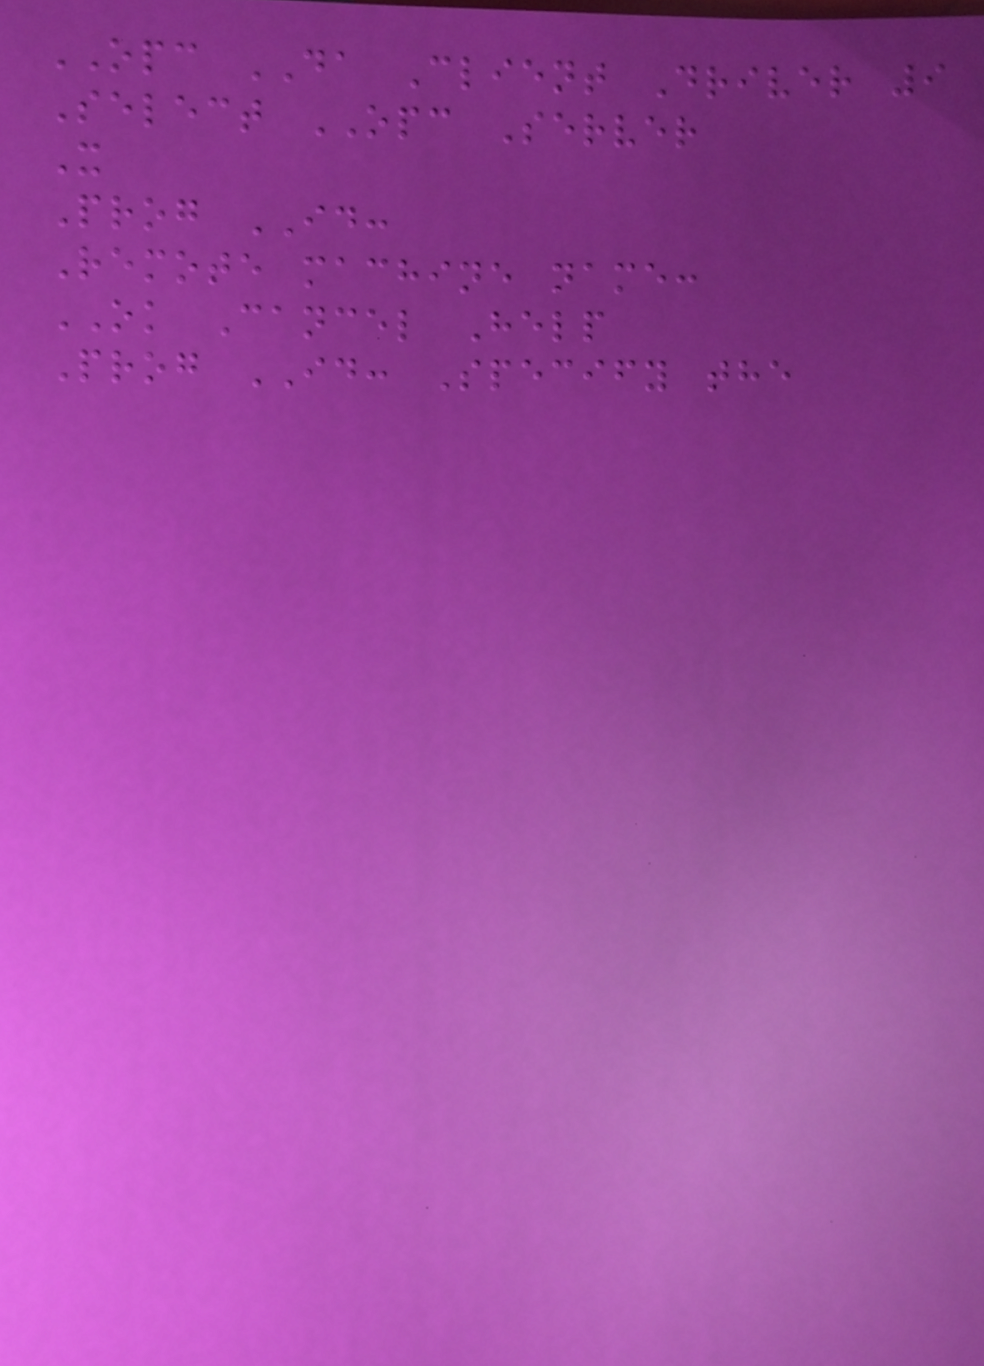OPC DA Client Driver 9
Select OPC Server
X
Prog ID:
Remote machine name:
OK Cancel Help
Prog ID: Specify the
